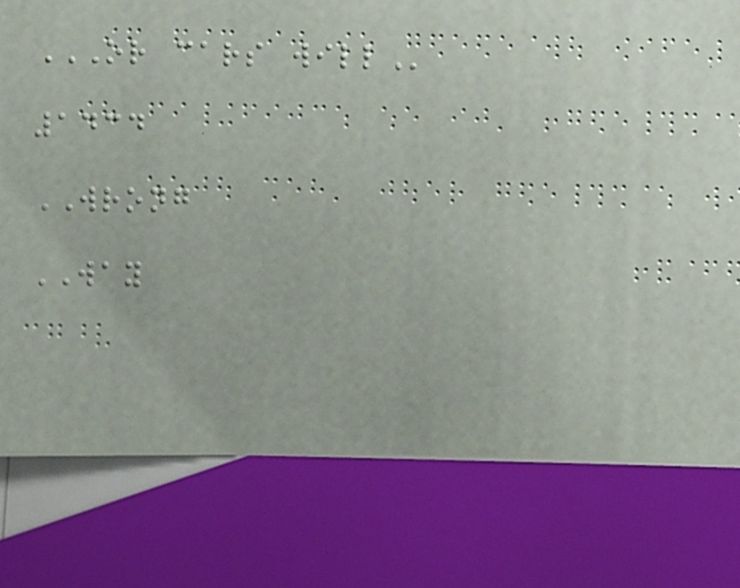OR CARS WILL
1434
WRONG
WAY
